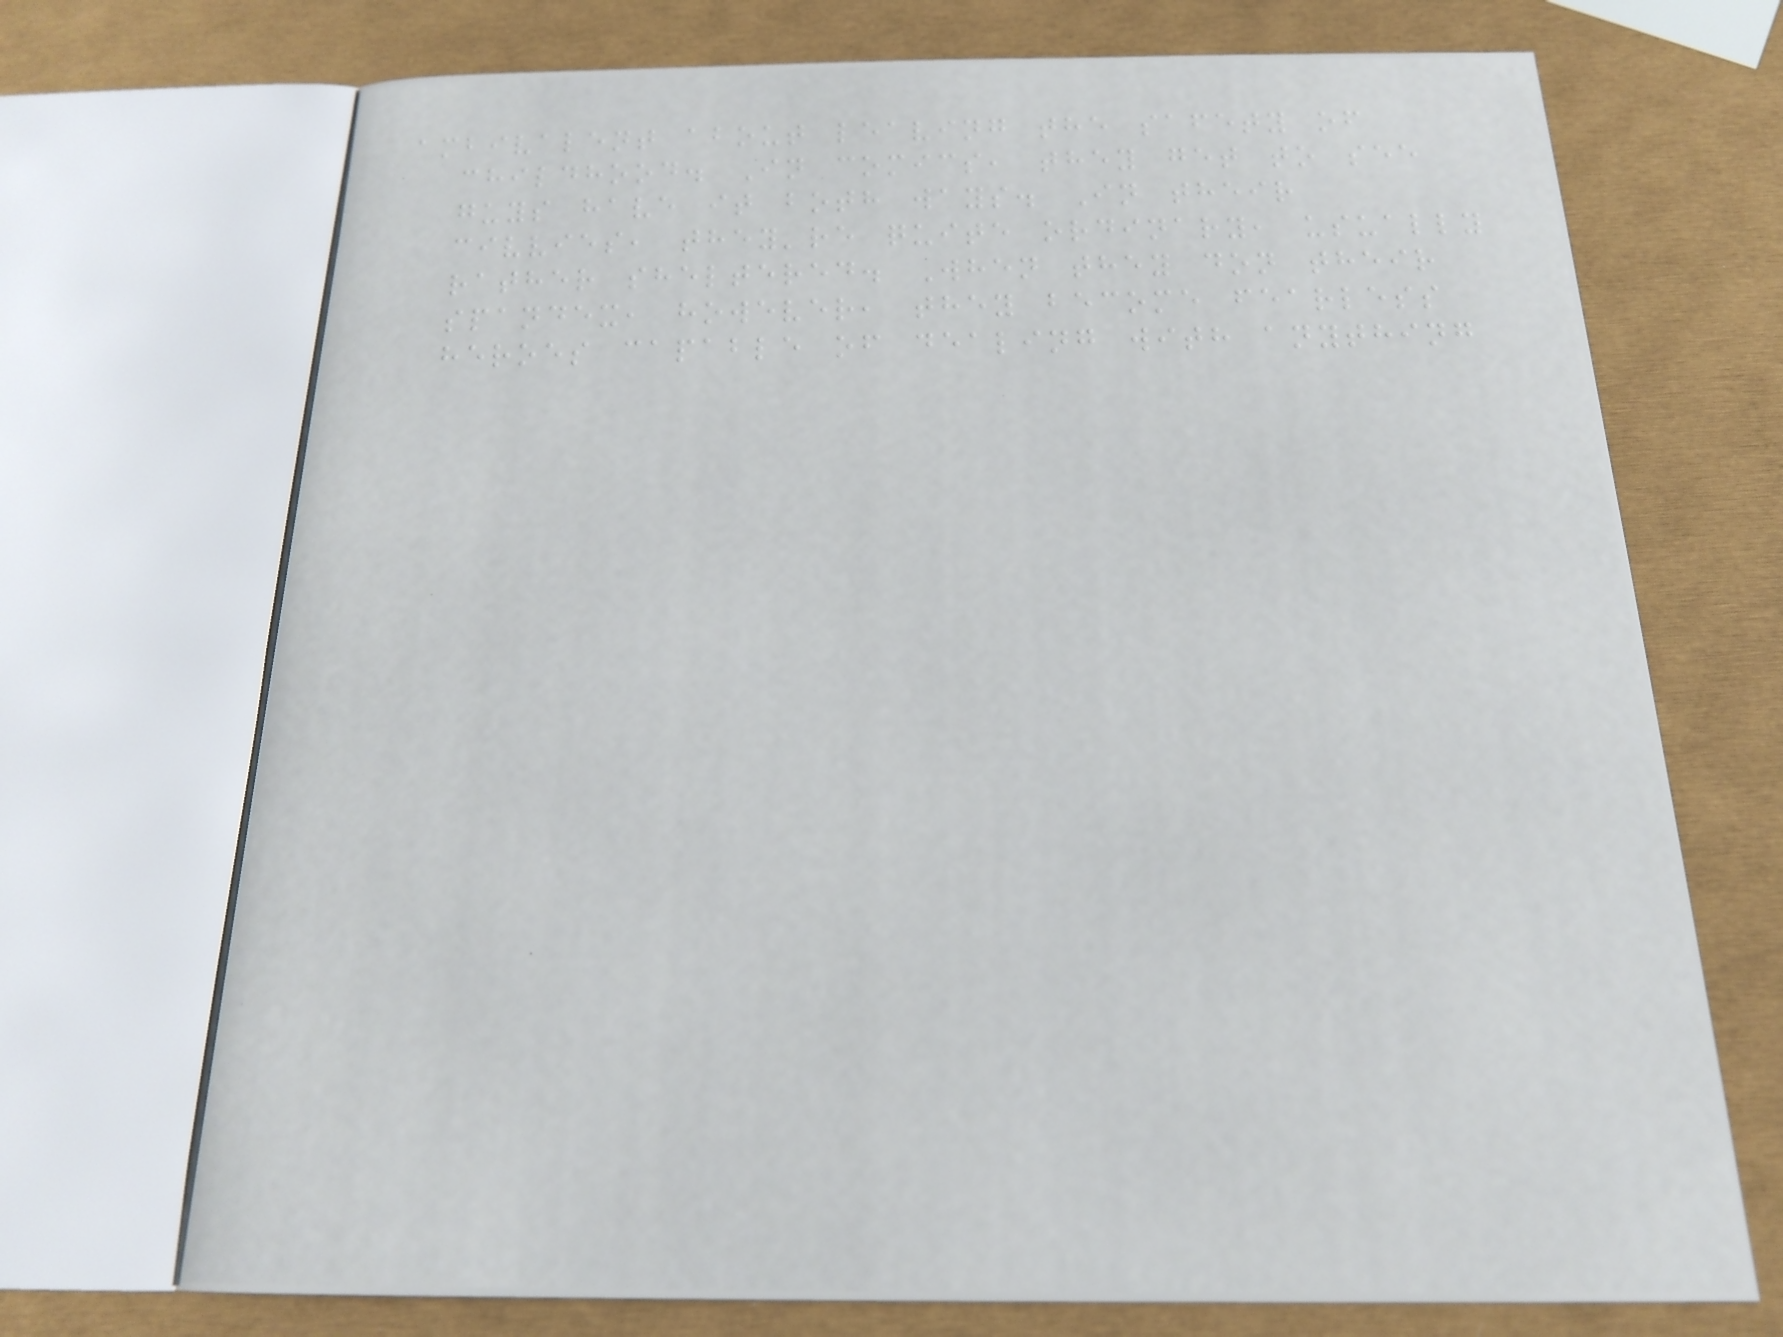ambivalent about leaving the safety of
childhood. In comics, they get to see
guys have it both ways. In their
civvies, they're quite ordinary, usually
rather sheltered. When they don their
spandex, however, they become fearless
heroes capable of dealing with anything
